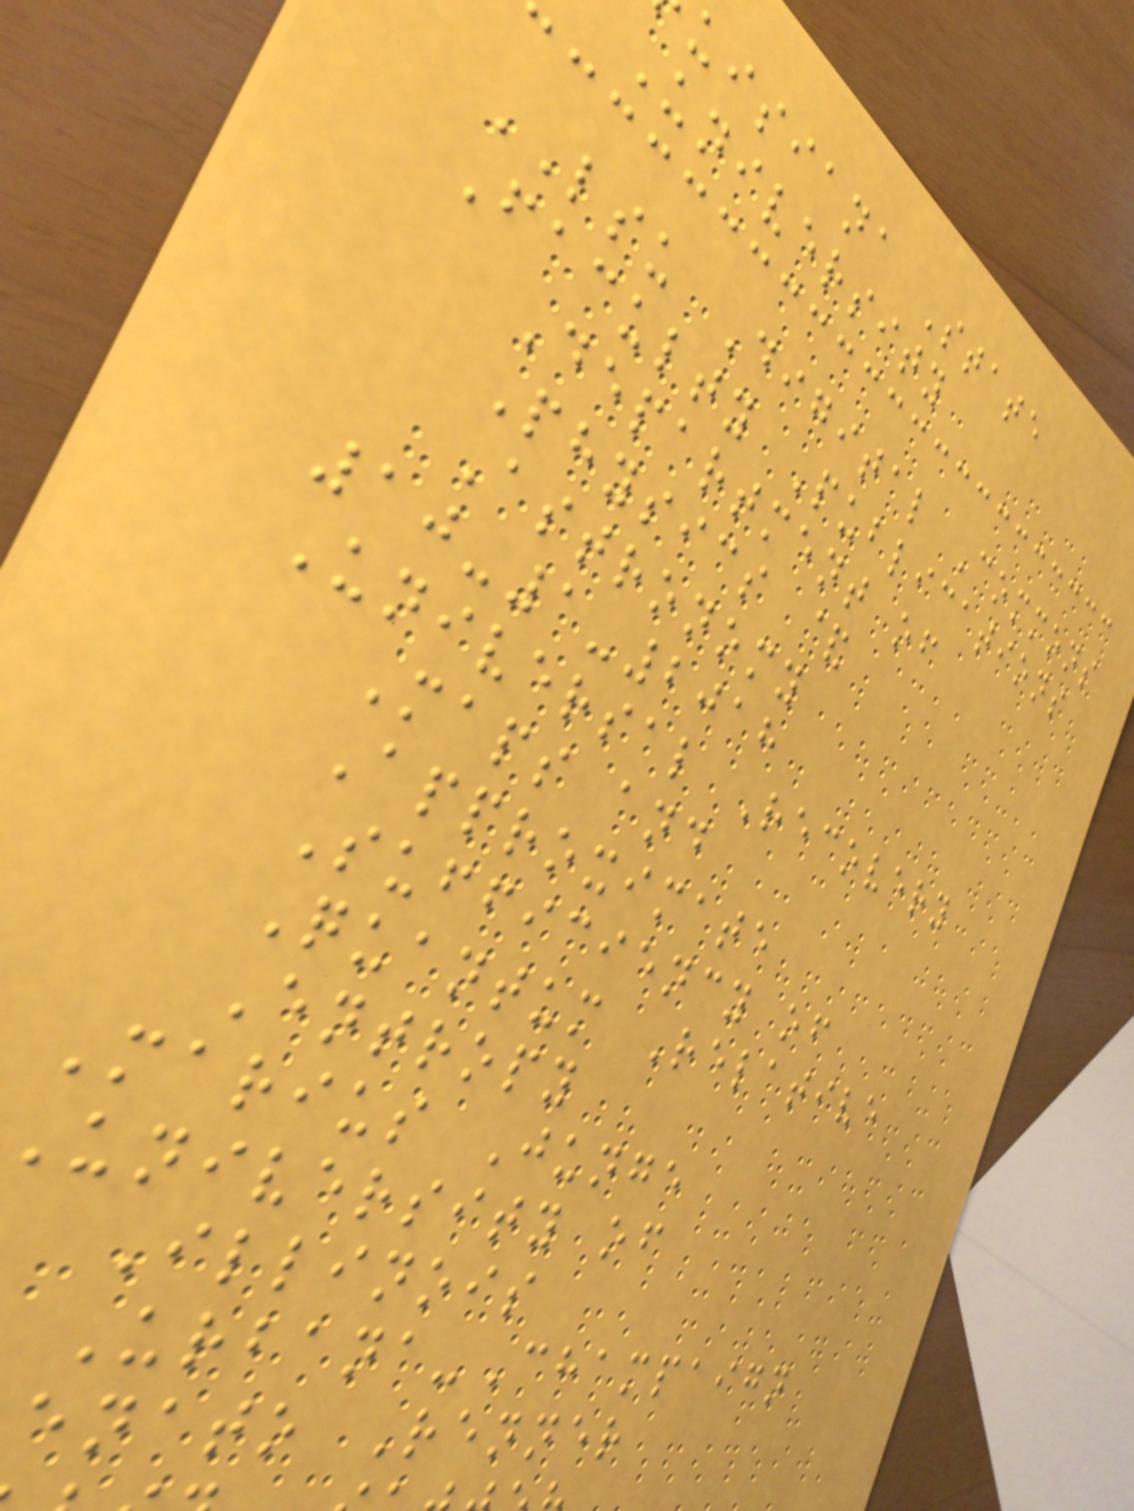uisiana State
University
LSU Digital Commons
Faculty Publications
Department of
Physics &
Astronomy
10-1-2018
Universal Recovery
Maps and
Approximate
Sufficiency of
Quantum Relative
Entropy
Marius Junge
university of
Illinois
Urbana-Champaign
enato Renner
